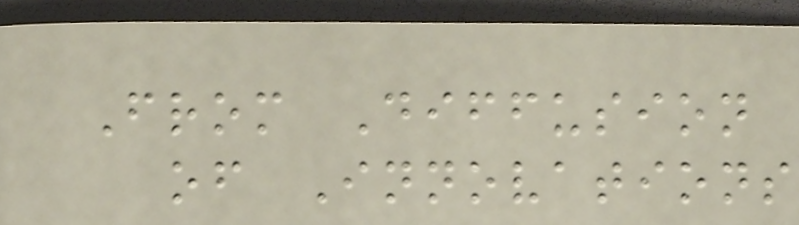From Diffusion
of Innovations
